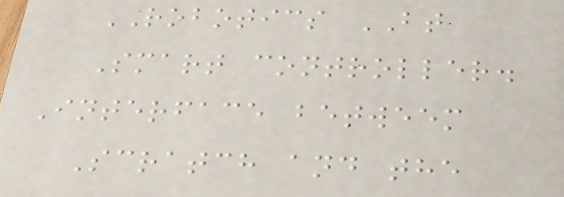ROBOTICS BT
Smart controller.
Interface betweem
Scratch and the
